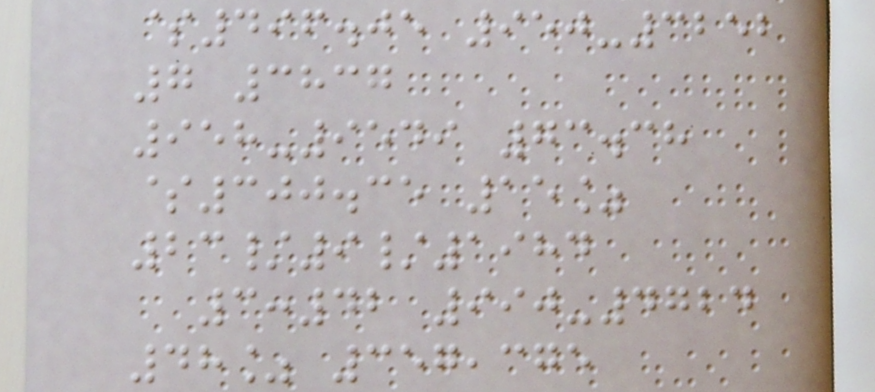$496.05 950-3252
7 3837
958-9549 73.38
$300.35 15%
23/9/1984
3:42 990-4724
48% 357,375
